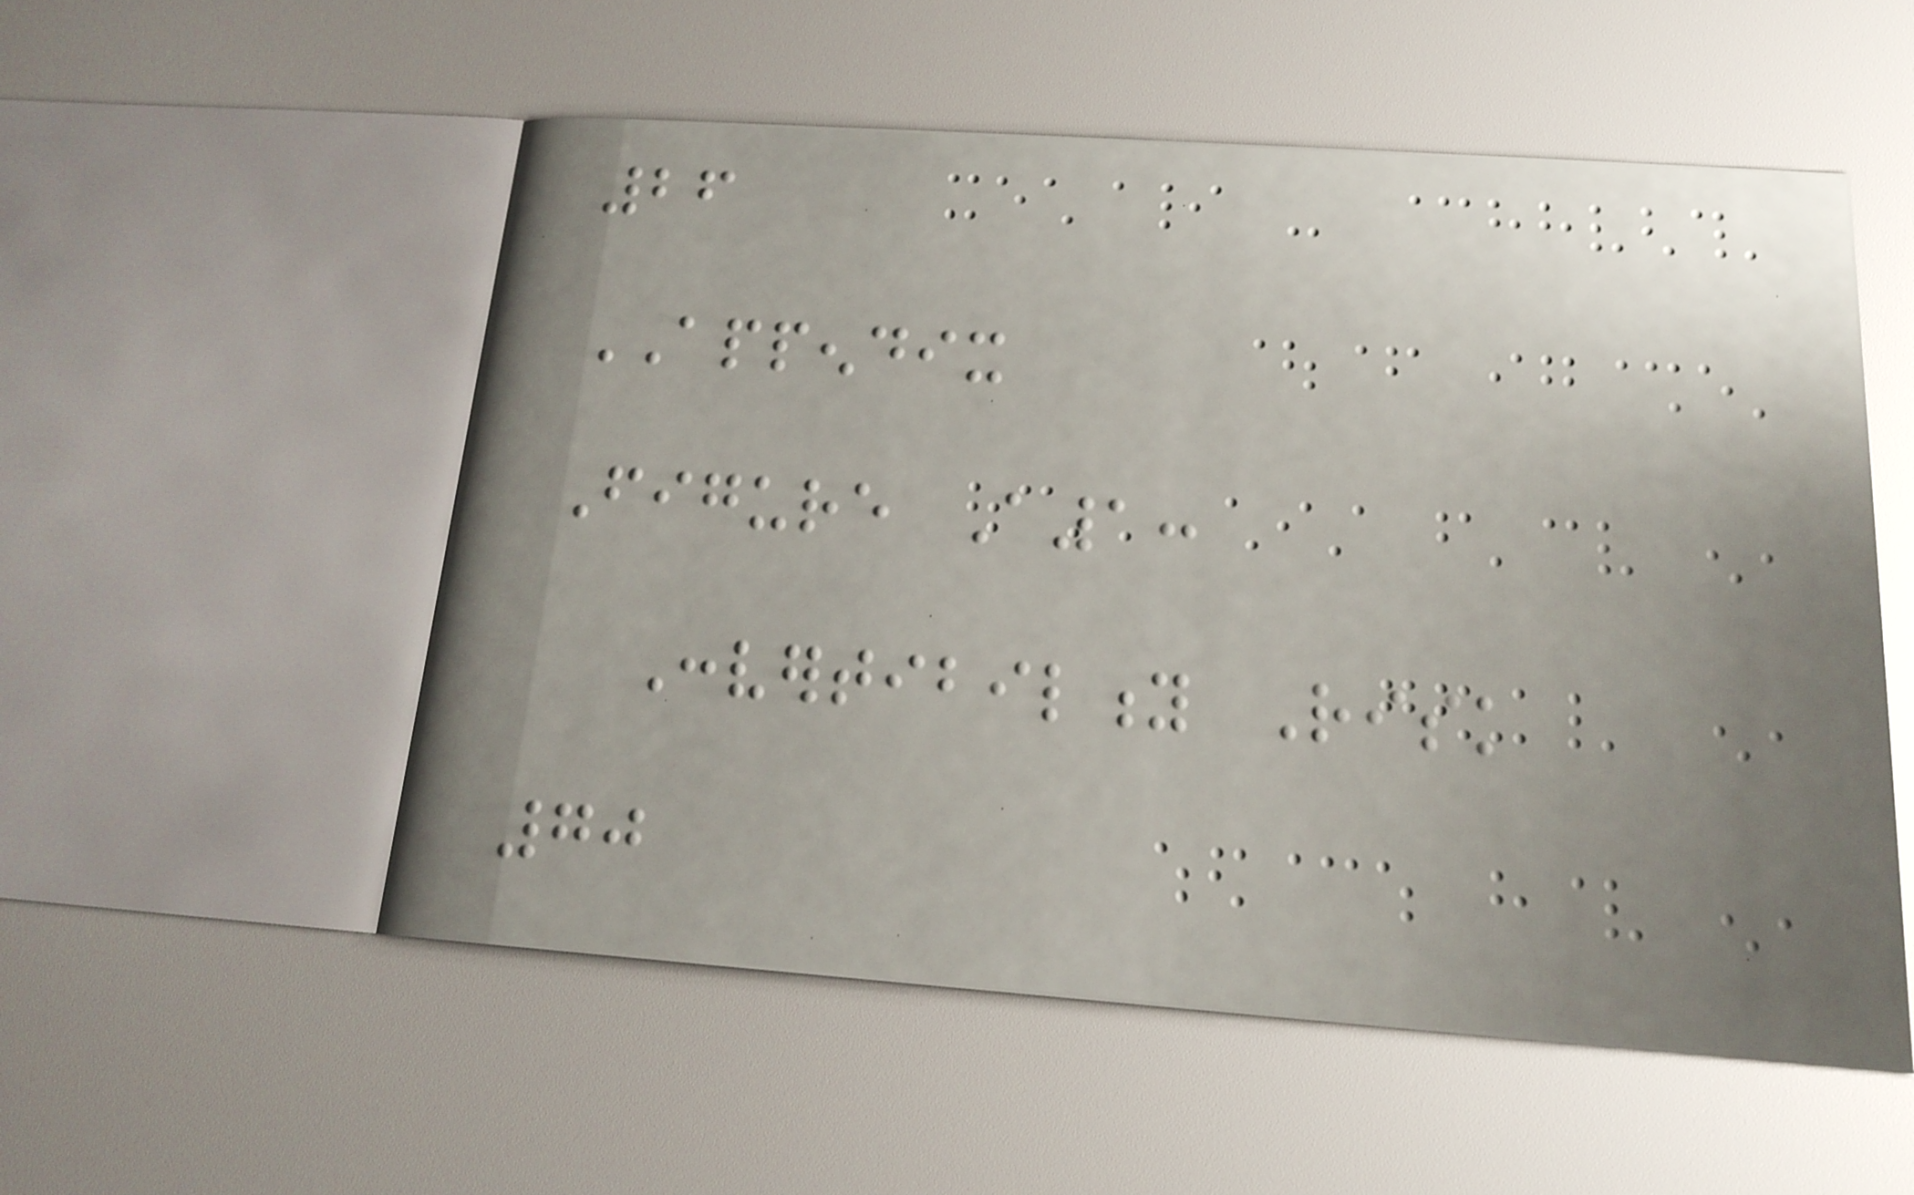26
APPENDIX
Figure A1:
Convertibility Risk
70
